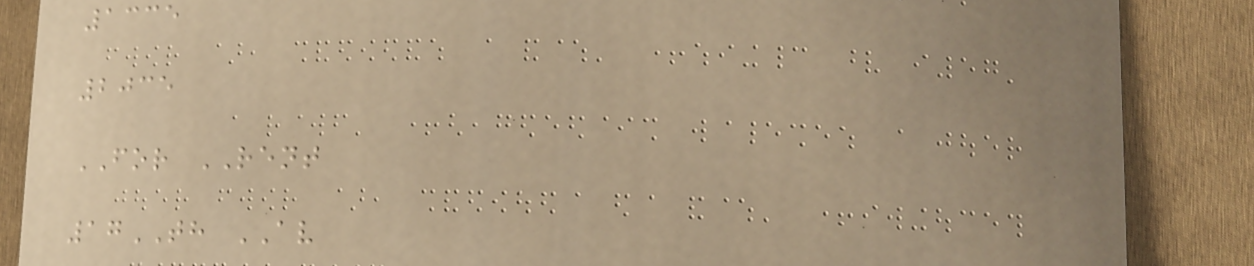1335
2035
FOR RENT
17TH AV
